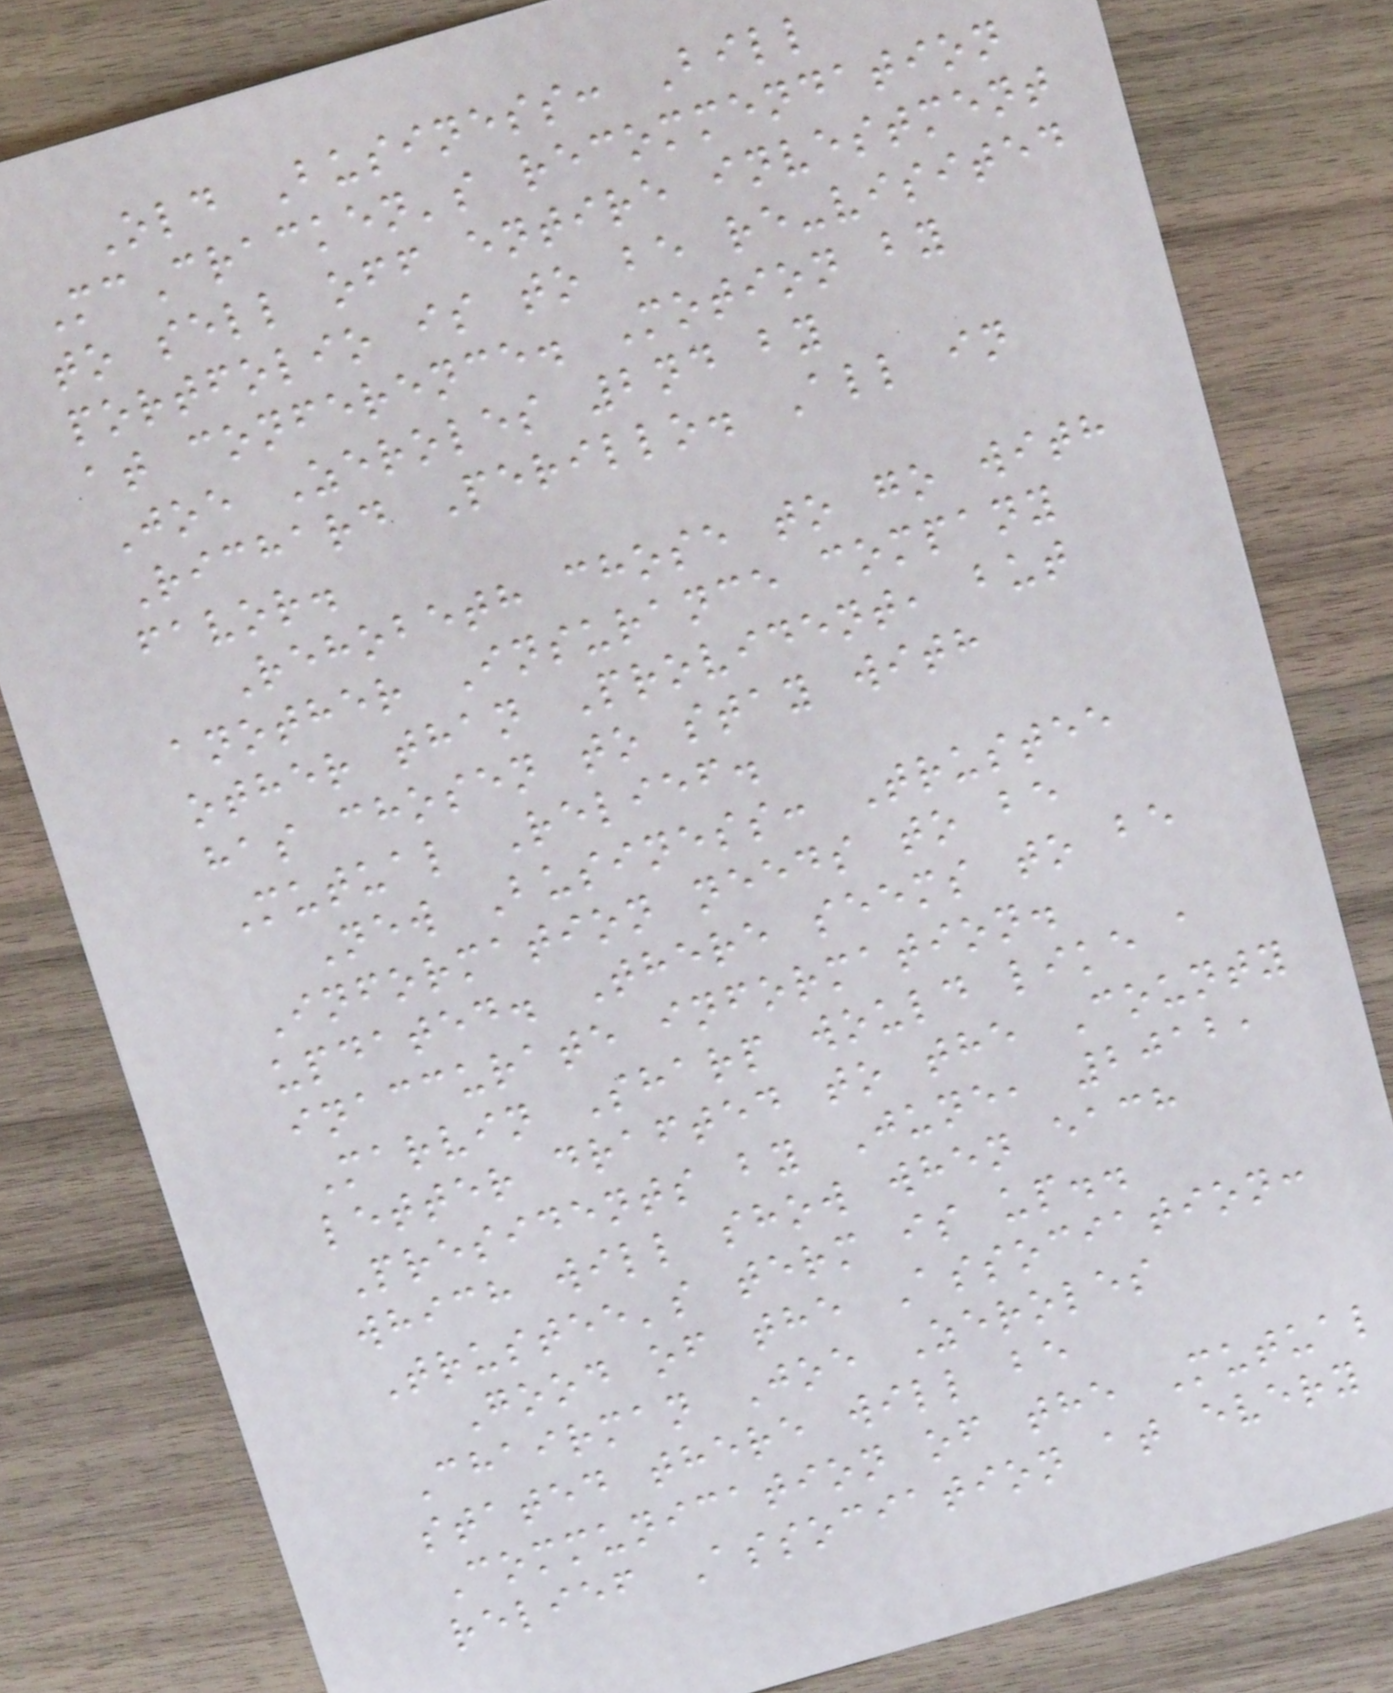Old Business: Bill
McCracken's recommendation
to sell off entire investment
portfolio is to be re-visited
at conference. Motion by
Joe Zeroles 2nd by
Richard Perillo. All in
favor.
Rehobeth chose to go with
another Insurance company
other than Provident, but
has chosen to stay with
Mutual Relief.
New Business: Trustee
Information needs to be
updated. There seems to be
inaccurate information.
Marvin Sharp would like a
letter drafted to the County
Presidents by June, 2012,
which will show when each
Trustee's term is up..
Good of the Association:
Chairman Joe Zeroles
stated there will be
Communication of the Mutual
relief Association at every
